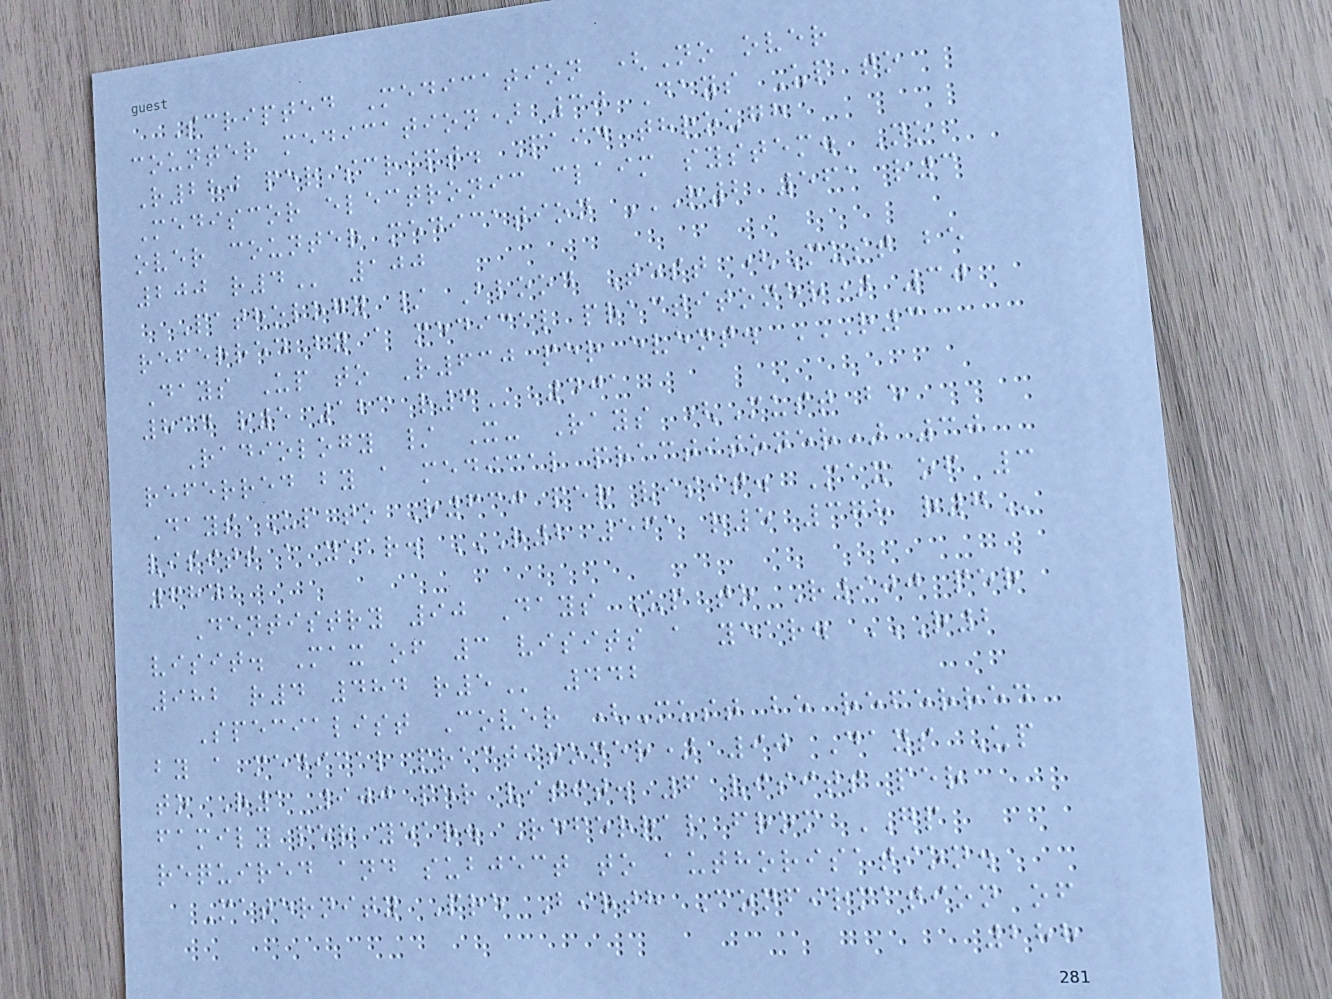Scripted Medication (No over
counter medication) 30 Days Up to
R280 per script. Paid through
Mediscor electronic claim system. No
over counter medication R2 561 R3
200 R4 100
Pathology / Blood Test (Must be
referred by a medical practitoner) 30
Days Up to R630 per event. R3
834 R5 123 R6 401
Radiology / X- Rays (Must be
referred by a medical practitoner) 30
Days Up to R630 per visit. Max of 3
visits a year. R2 561 R5 378 R7
684
Dentistry 90 Days Up to R900 per
visit. Max of 3 visits a year. R2
982 R4 484 R5 442
Specialist Cover (Must be referred
by a medical practitoner) 90 Days Up
to R1 900 per visit. 6 visits per
family per year. Referral from GP
required and subject to authorisation.
Maternity Pre Birth Confirmation of
288
